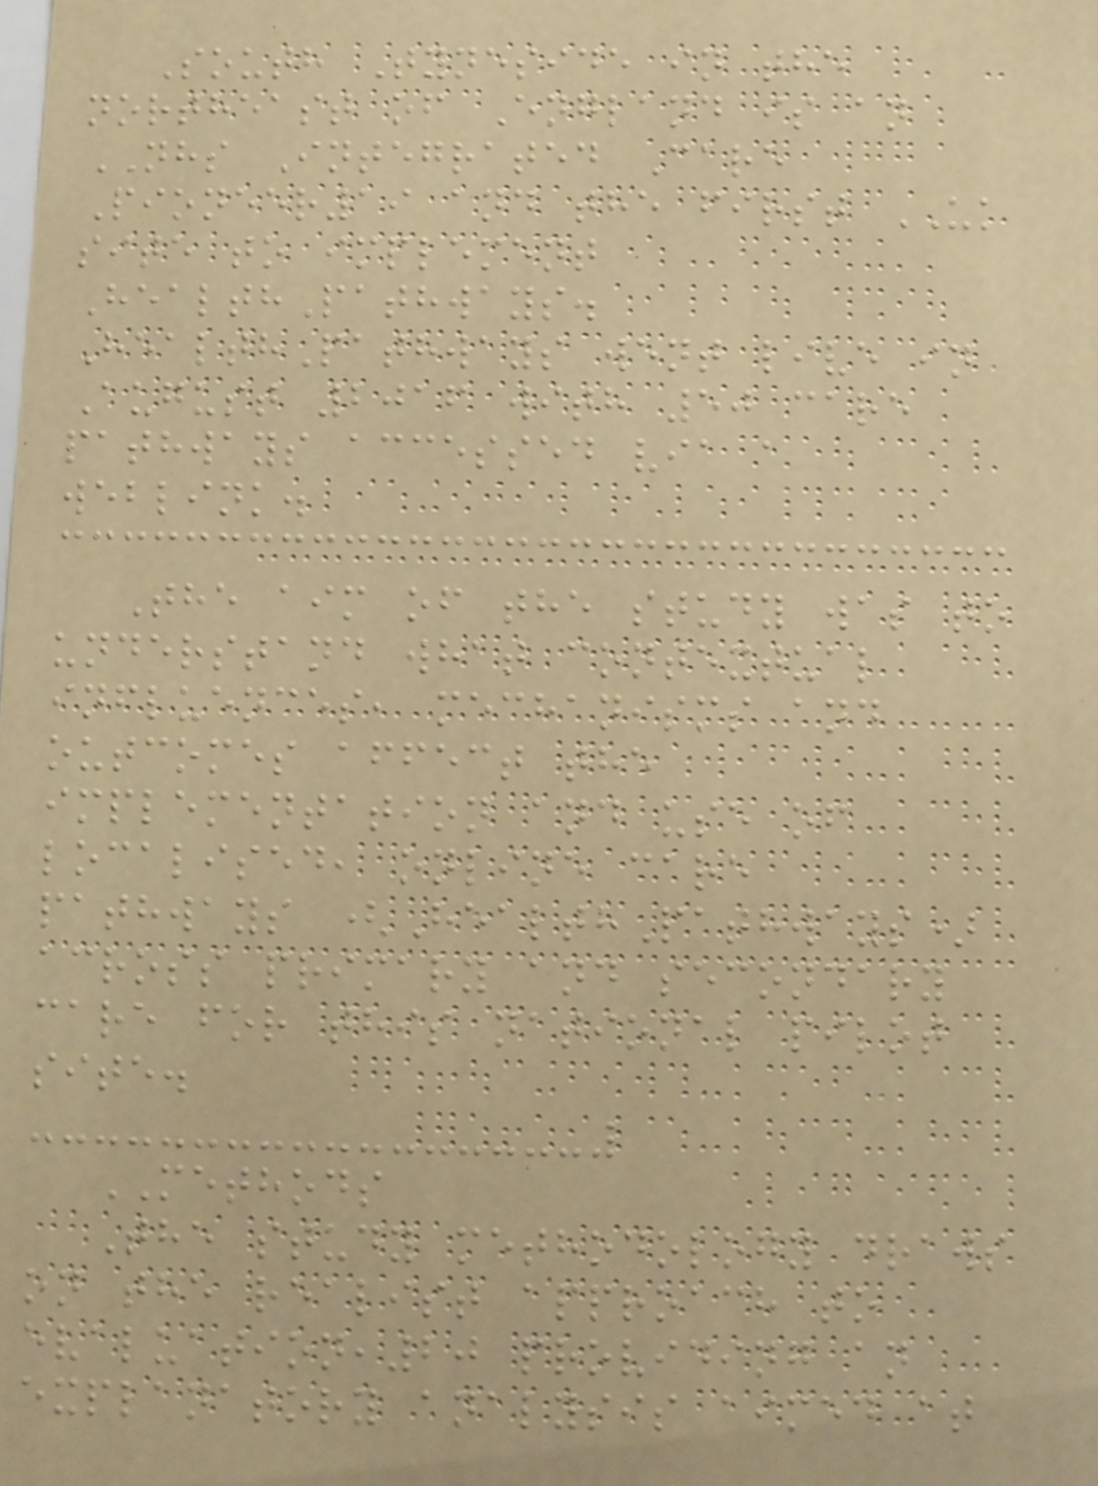South Tyneside in the
northeast of England is an
NHS Integrated Care
Pioneer19 and the first UK
site to implement
HealthPathways.
HealthPathways went live in
August 2016 with 50 care
pathways accessed via a
weblink.
The aim of the study was to
understand what contextual
influences, mechanisms and
outcomes affect the
implementation and use of
localised, online care
pathways (HealthPathways)
across primary and secondary
care for this national pilot
site.
METHODS
The study methodology draws
on the realist approach to
evaluation,20 providing an
explanatory analysis aimed at
